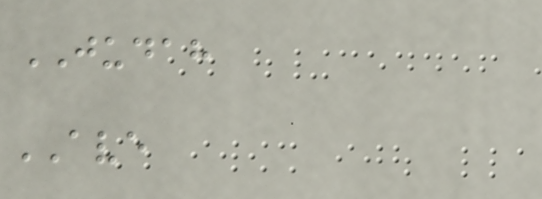JUDAH
AVE
